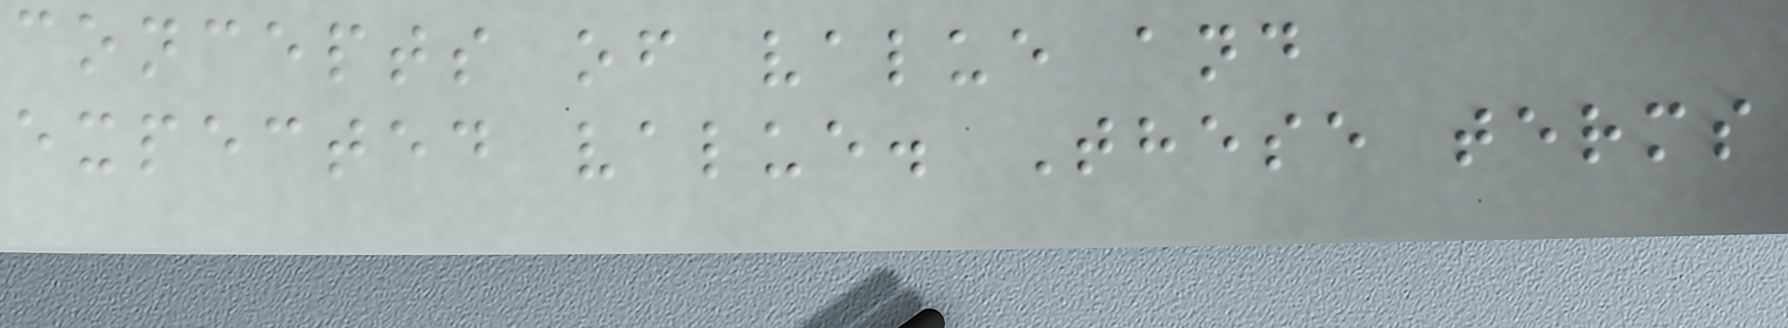concepts of value and
expected value. These terms
